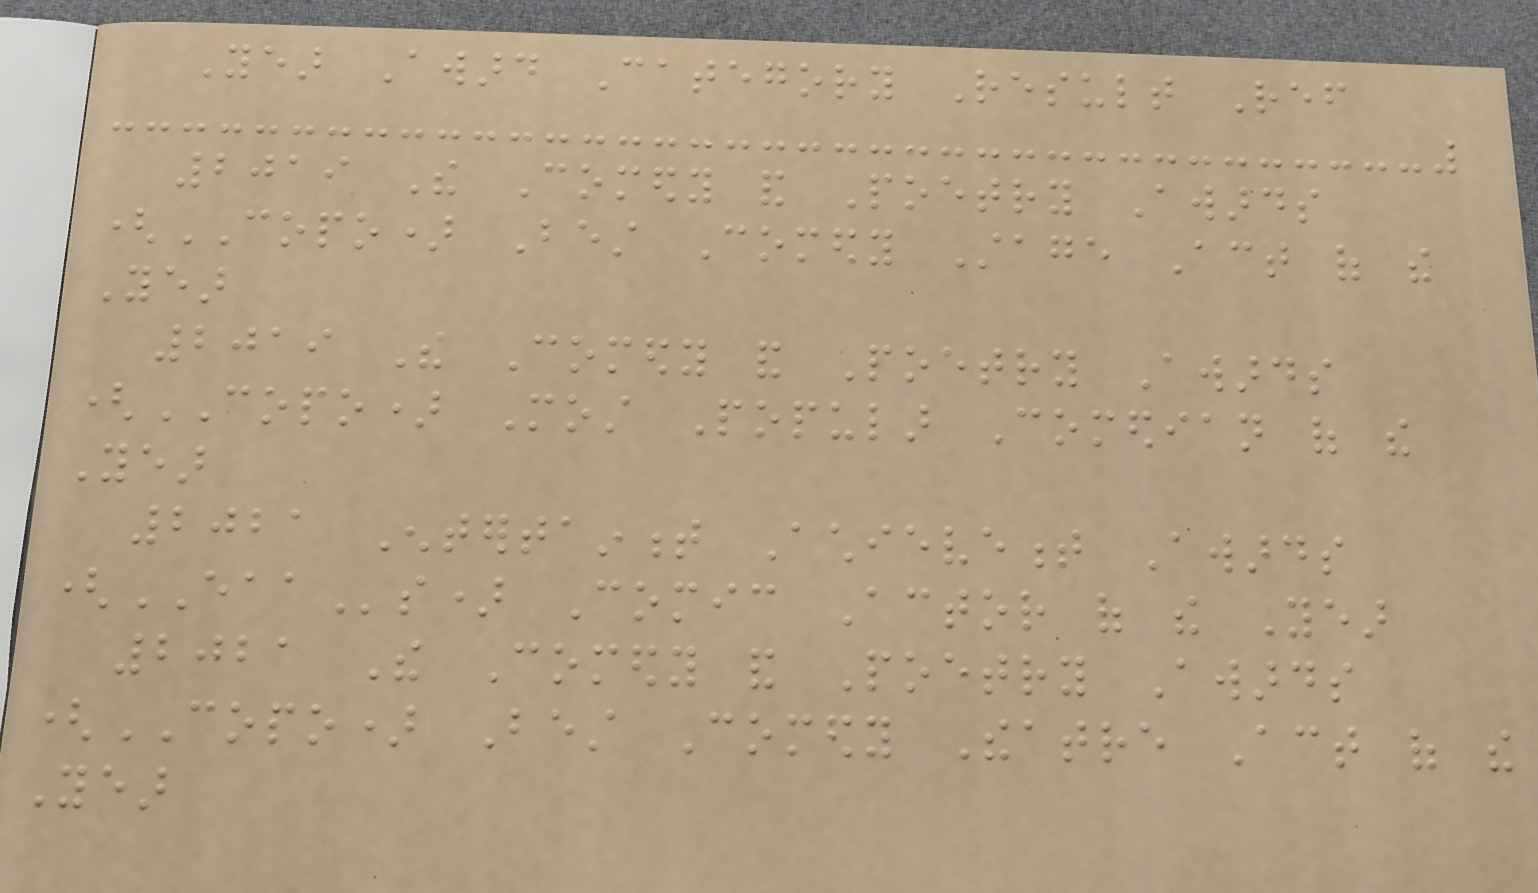Year Award Category Result Ref
2019 The Comedy and Poetry Awards
(COPO) Best Comedy Stage Act of the
Year
2019 The Comedy and Poetry Awards
(COPO) Most Popular Comedian of the
Year
2021 Entertainment Achievement Awards
(EAAs) Comic Actor of the Year
2021 The Comedy and Poetry Awards
(COPO) Best Comedy Theatre Act of the
Year
